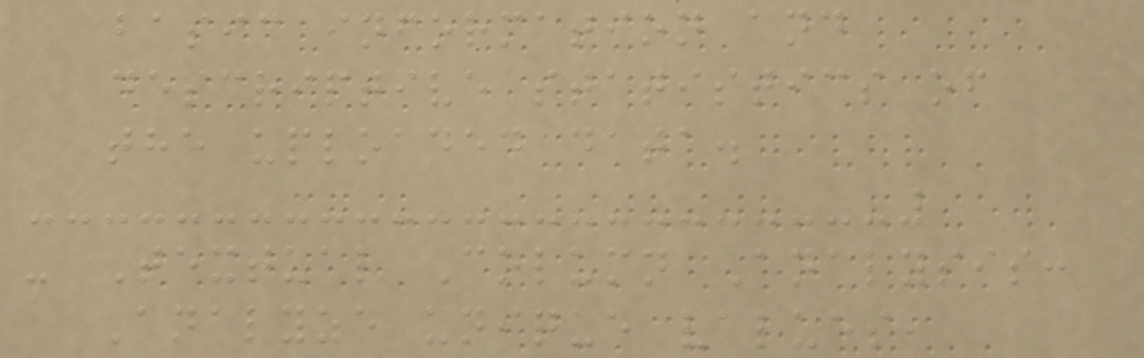basic information and
descriptive statistics of
the uploaded data.
- Textual Column Analysis:
Analyze unique values,
